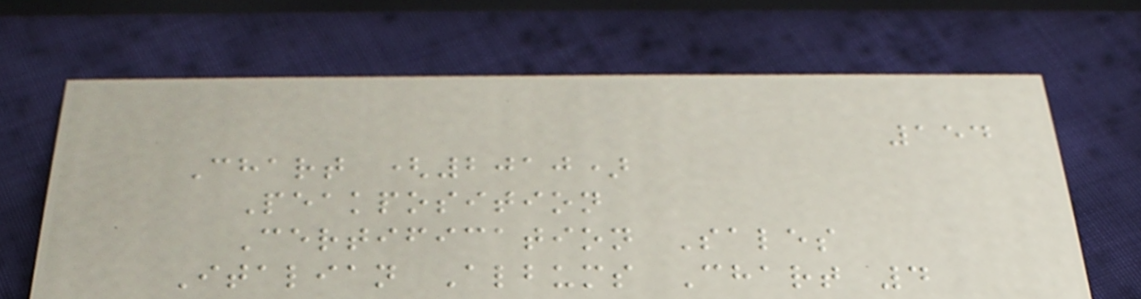154
Chart (2010)
Peakposition
Certification Sales
Italian Albums Chart 4
